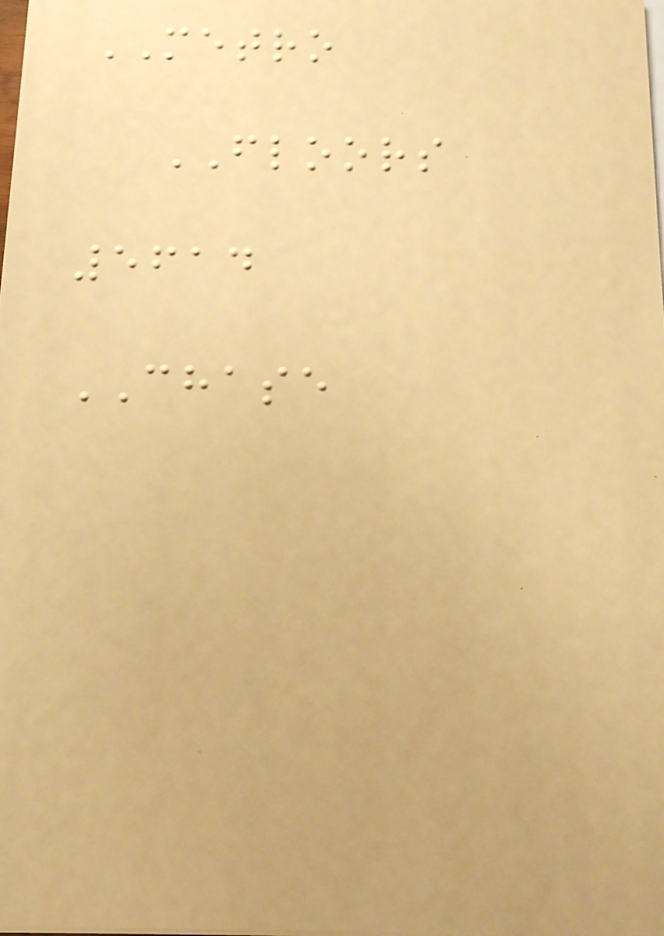METRO
FLOORS
5614
CHASE
